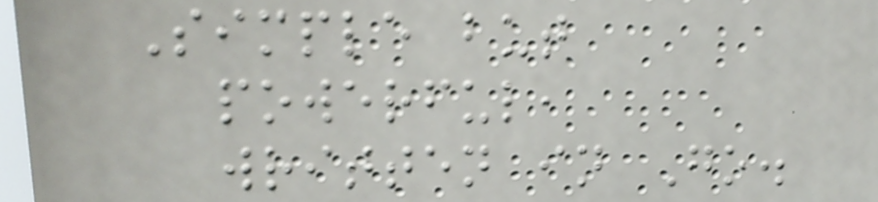Simple but
powerful,
written in Go.
